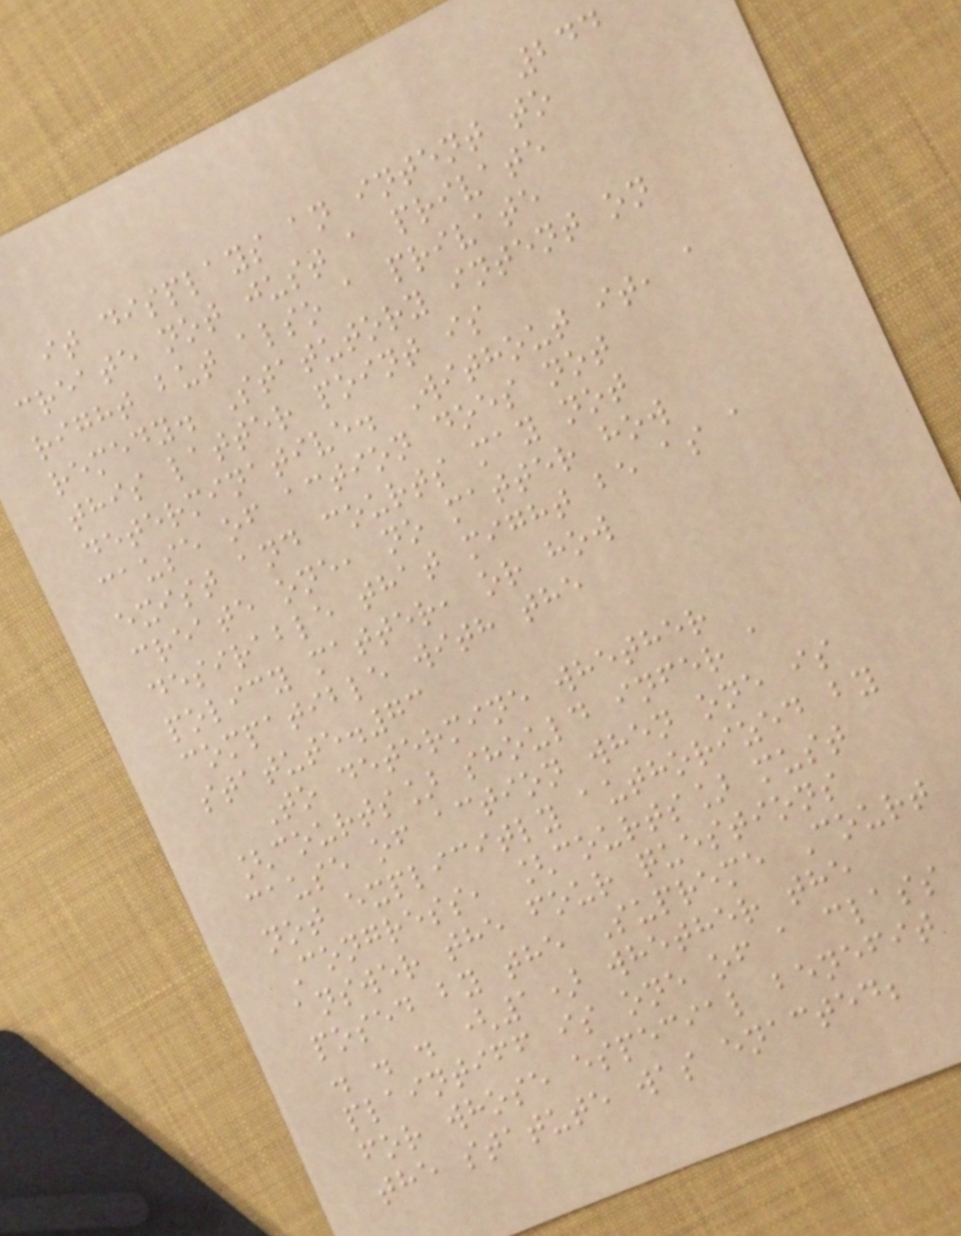244
it displays an intent to
create not just a private
right but also a private
remedy. Statutory intent on
this latter point is
determinative. Without it, a
cause of action does not
exist and courts may not
create one, no matter how
desirable that might be as a
policy matter, or how
compatible with the
statute.73
To determine whether
[courts] should infer a
cause of action when one is
not explicitly authorized by
Congress, [courts] must
answer the four questions
posed by the Supreme Court
. . . (1) whether the
plaintiff is one of a class
for whose especial benefit
the statute was enacted;
